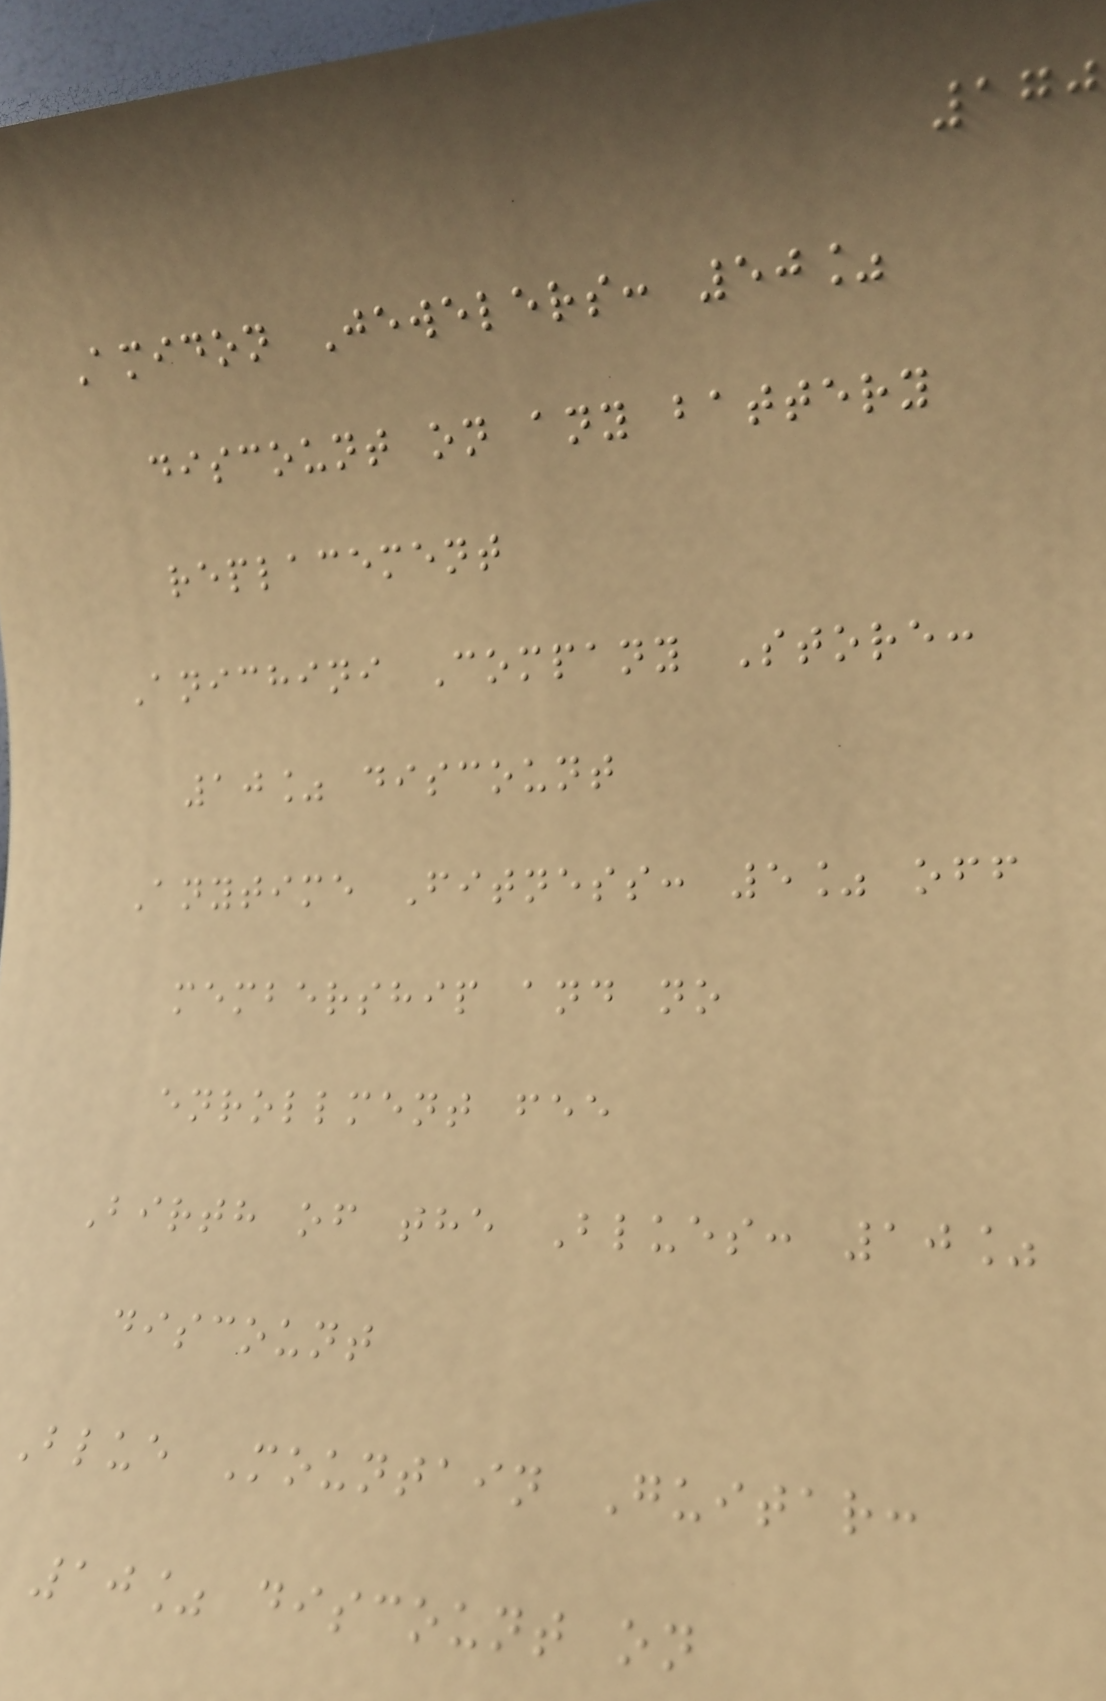170
Amidon Jewelers: 50%
discount on any battery
replacement
Anichini Company Store:
10% discount
Anytime Fitness: 5% off
membership and no
enrollment fee
Birth of the Blues: 10%
discount
Blue Mountain Guitar:
10% discount on
